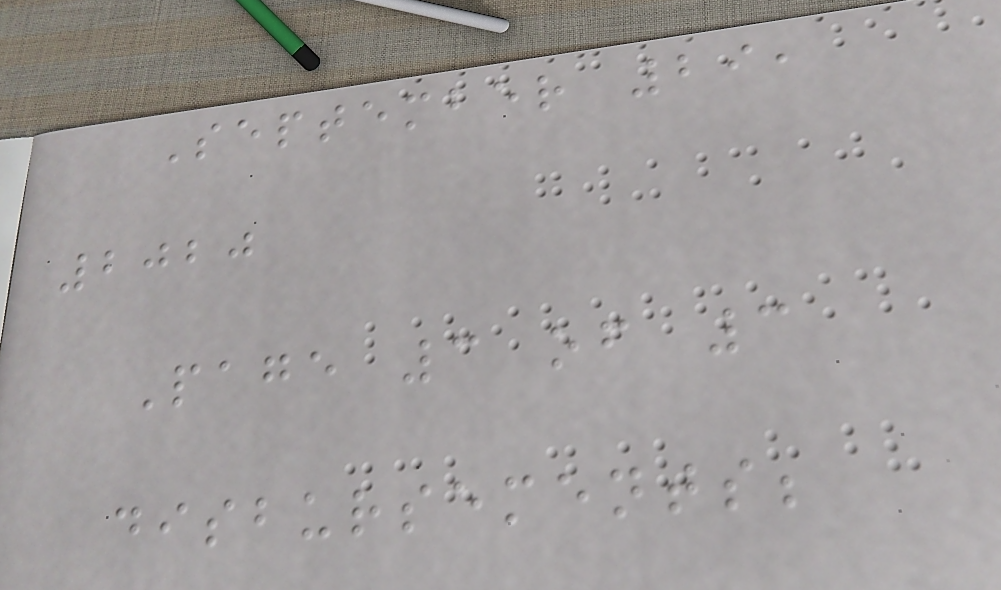September 29,
2020
Page 3 of 3
disbursements;
